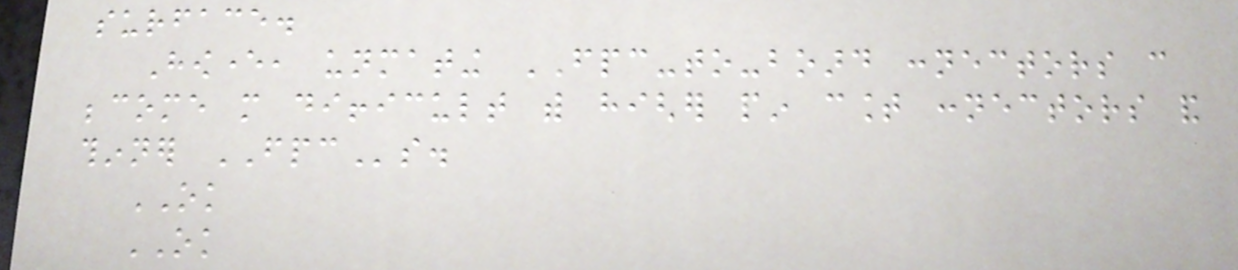surface.
However, unmating FPC-to-board connectors can
become more difficult with higher pin count connectors and
thinner FPCs.
OK
OK
